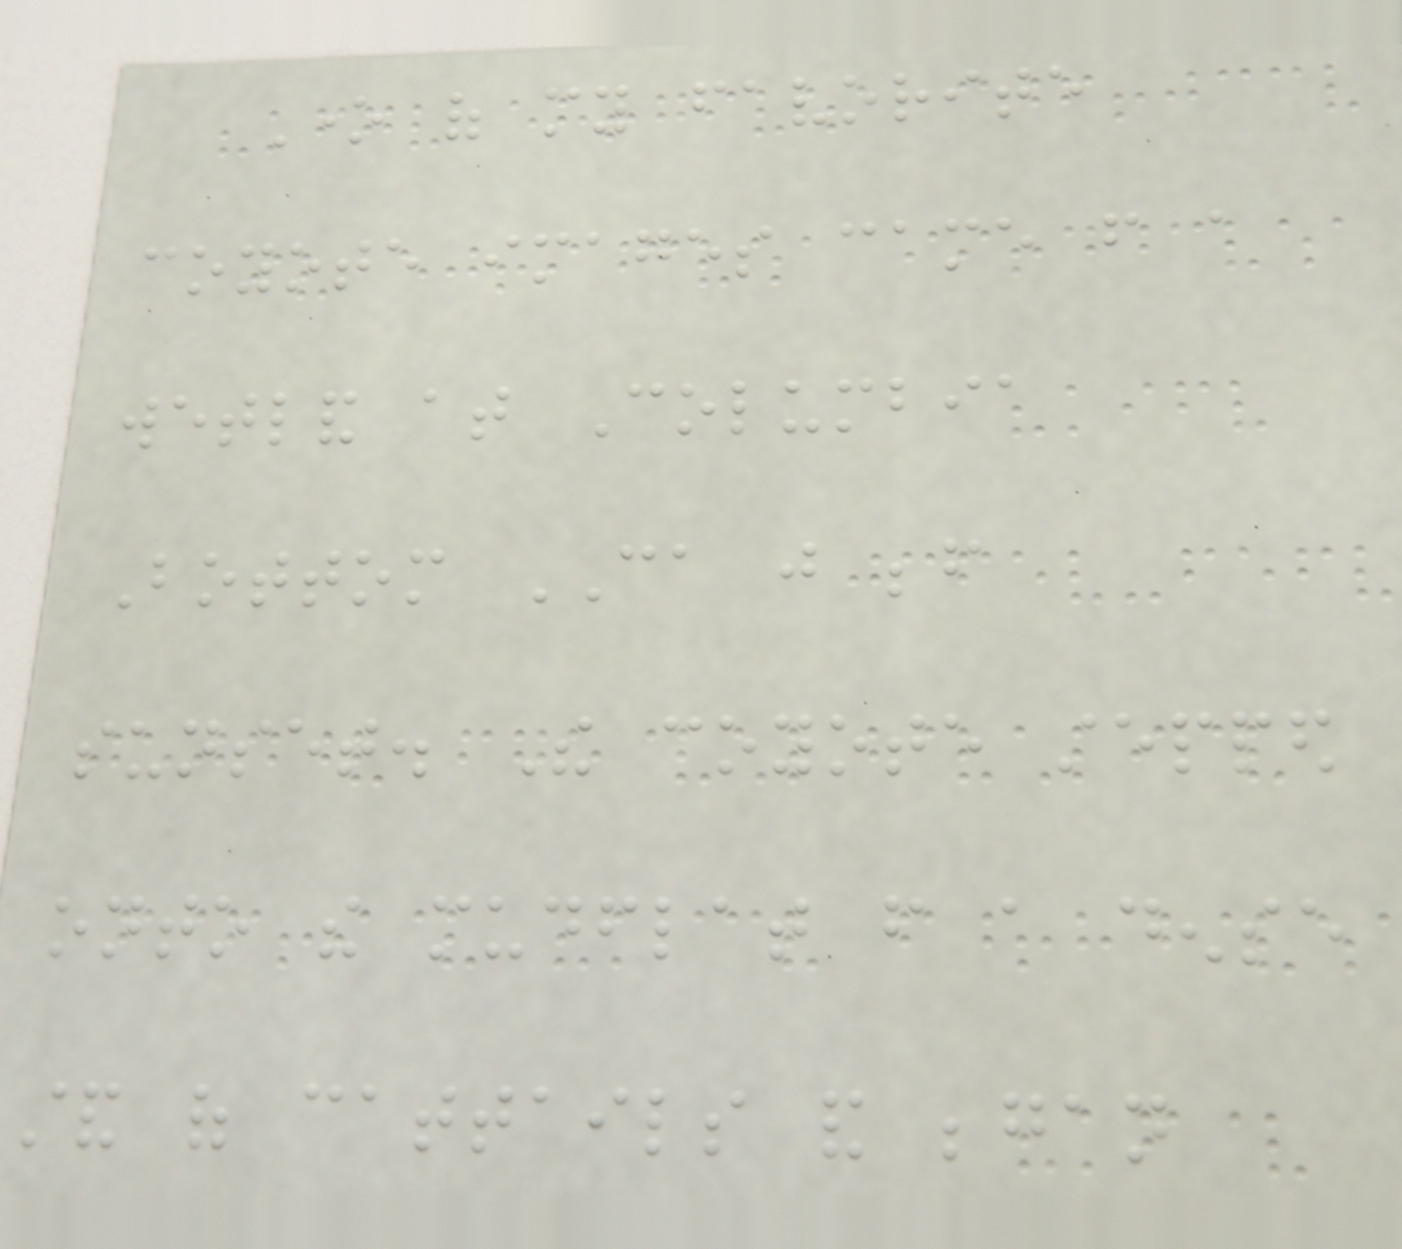One of my favorite
coyote images came from a
wetland at Columbia
Bottom CA just before
sunset. The coyote stepped
onto the mudflat from a dense
stand of cattails and began
